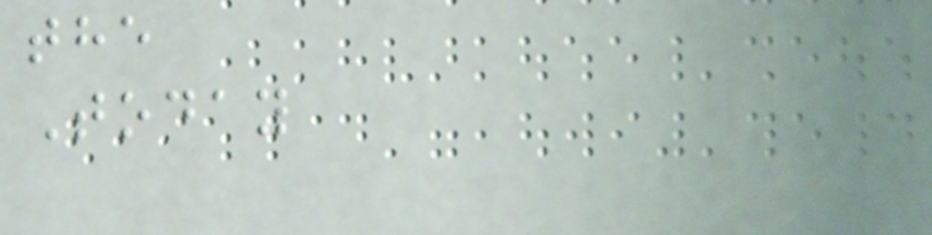the
Today
